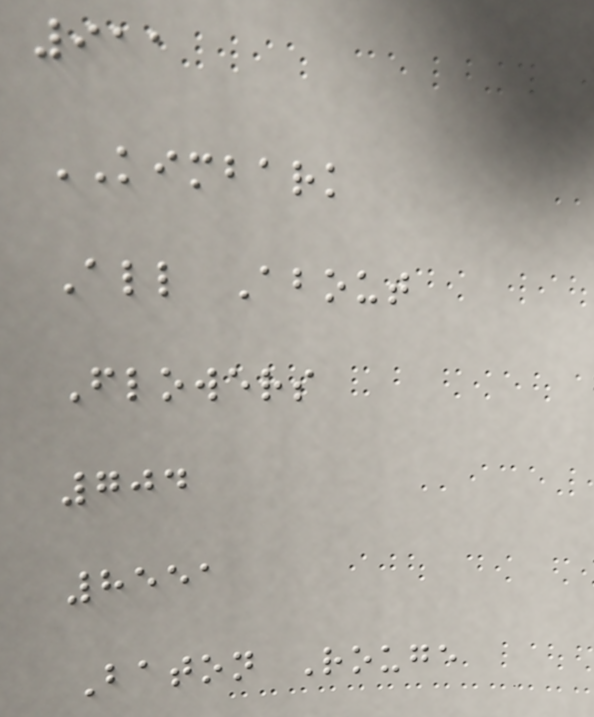911
KIMBARK
All About
Flowers
704
8551
Baton Rouge
